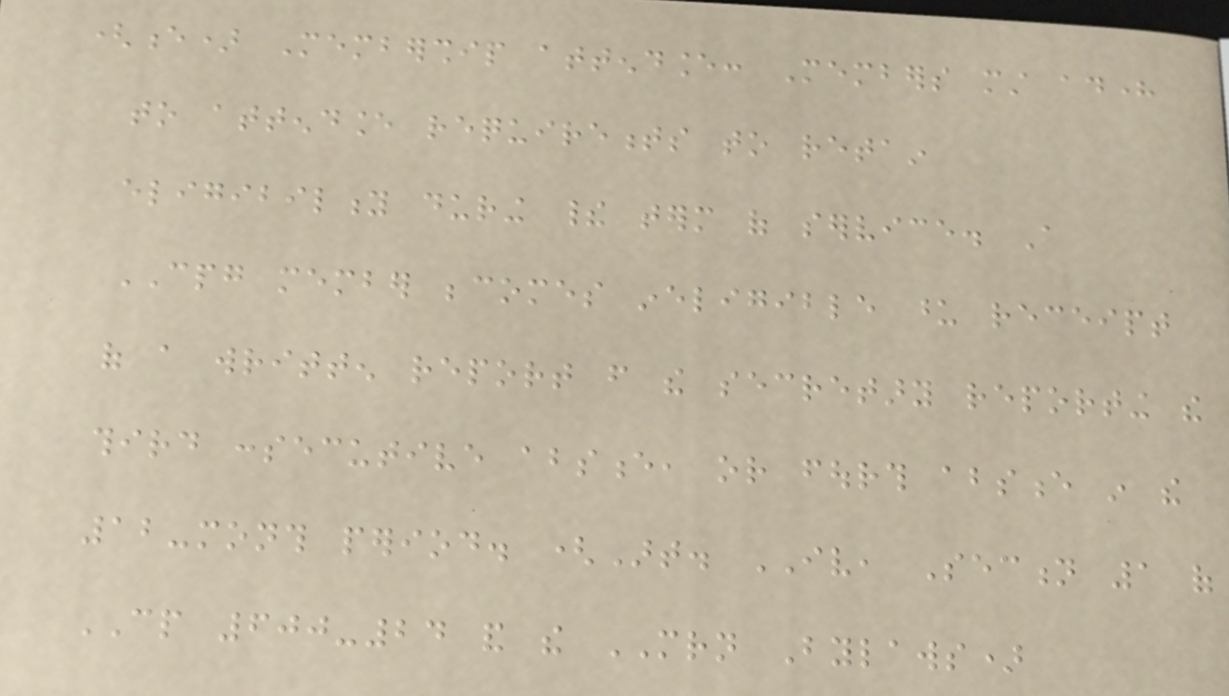(e) Membership attendance: Members must adhere
to attendance requirements to retain
eligibility during their term of service. A
CPG member becomes ineligible upon receipt
of a written report from the secretary reporting the
third consecutive absence, or fourth absence in the
12-month period. (Art. IV, Section 1 of
CP 600-24 and the MRN Bylaws)
